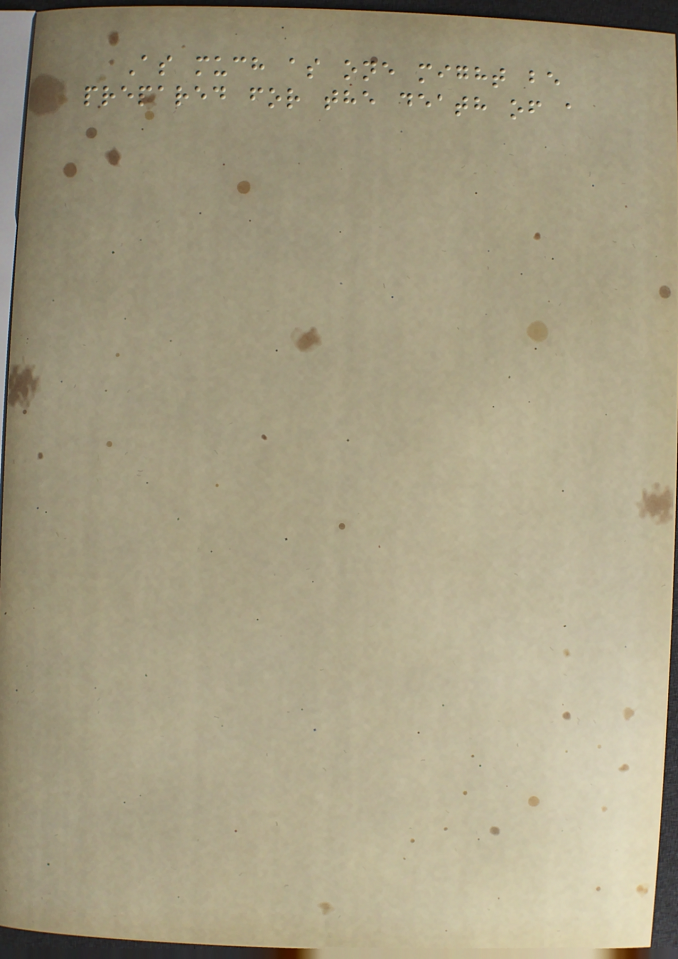As much as one might be
prepared for the death of a
